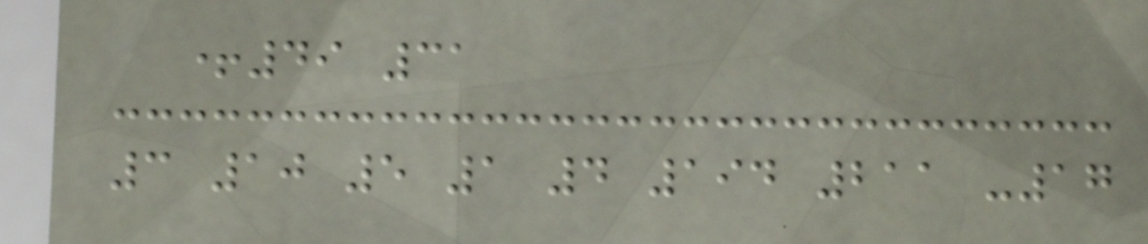+49 31
3 10 5 1 4 194 211 -17
